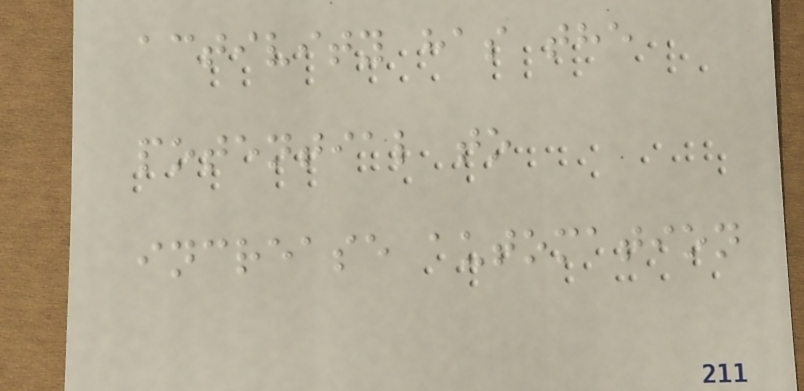activity has the
potential to
increase automation
